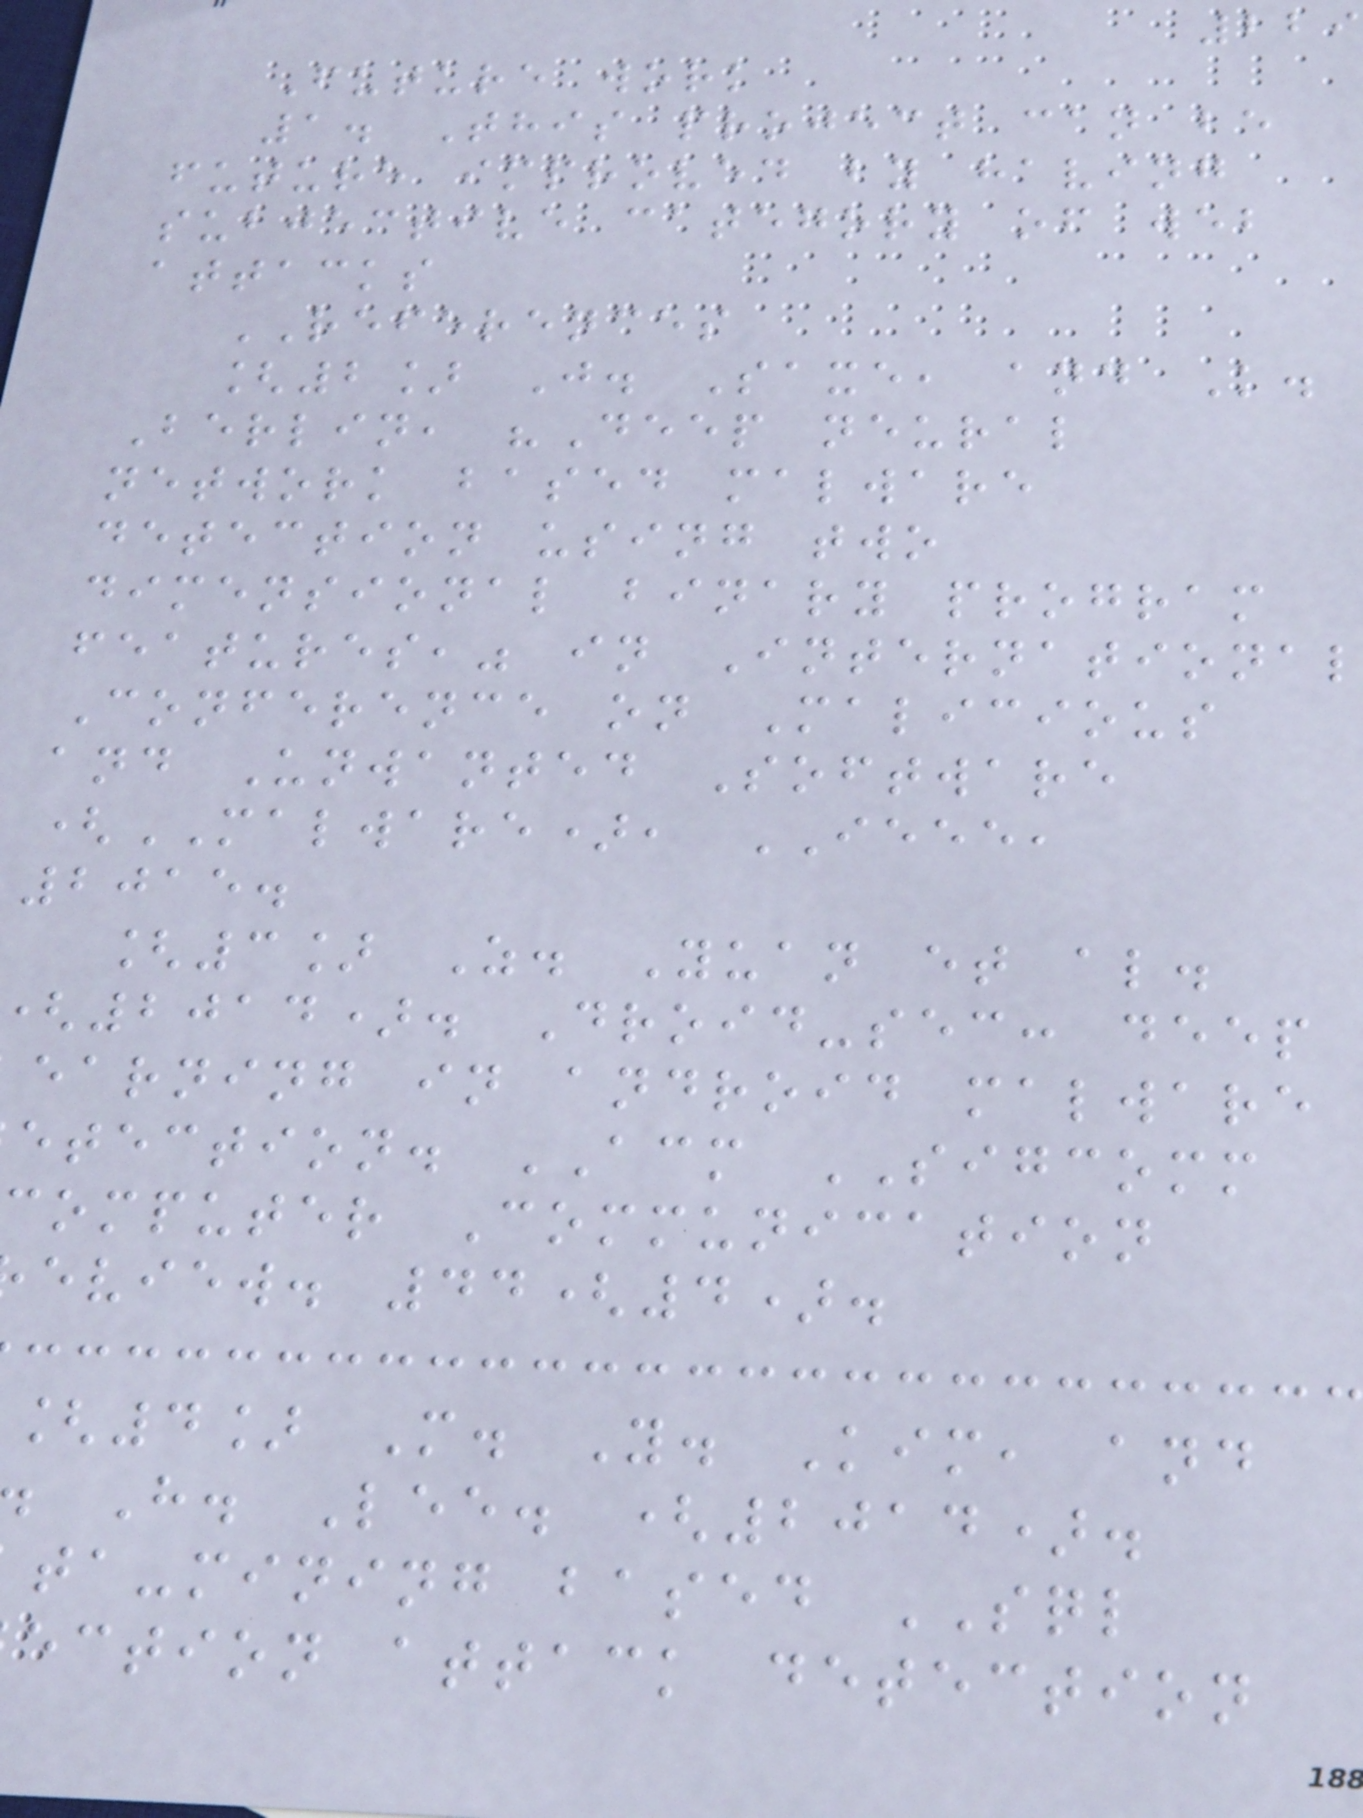229
Future work
1. This project can be
future improved by having
subjective category of web
attacks
REFERENCES
[2] J. Saxe, and K.
Berlin, "Deep neural
network based malware
detection using two
dimensional binary program
features," in International
Conference on Malicious
and Unwanted Software
(MALWARE), IEEE,
2015.
[3] Z. Yuan et al.
2014). Droid-sec: deep
earning in android malware
etection. ACM SIGCOMM
computer Communication
eview. 44(4).
[4] M. Y. Kim, and
H. Lee. (2014).
ta-mining based SQL
ection attack detection
